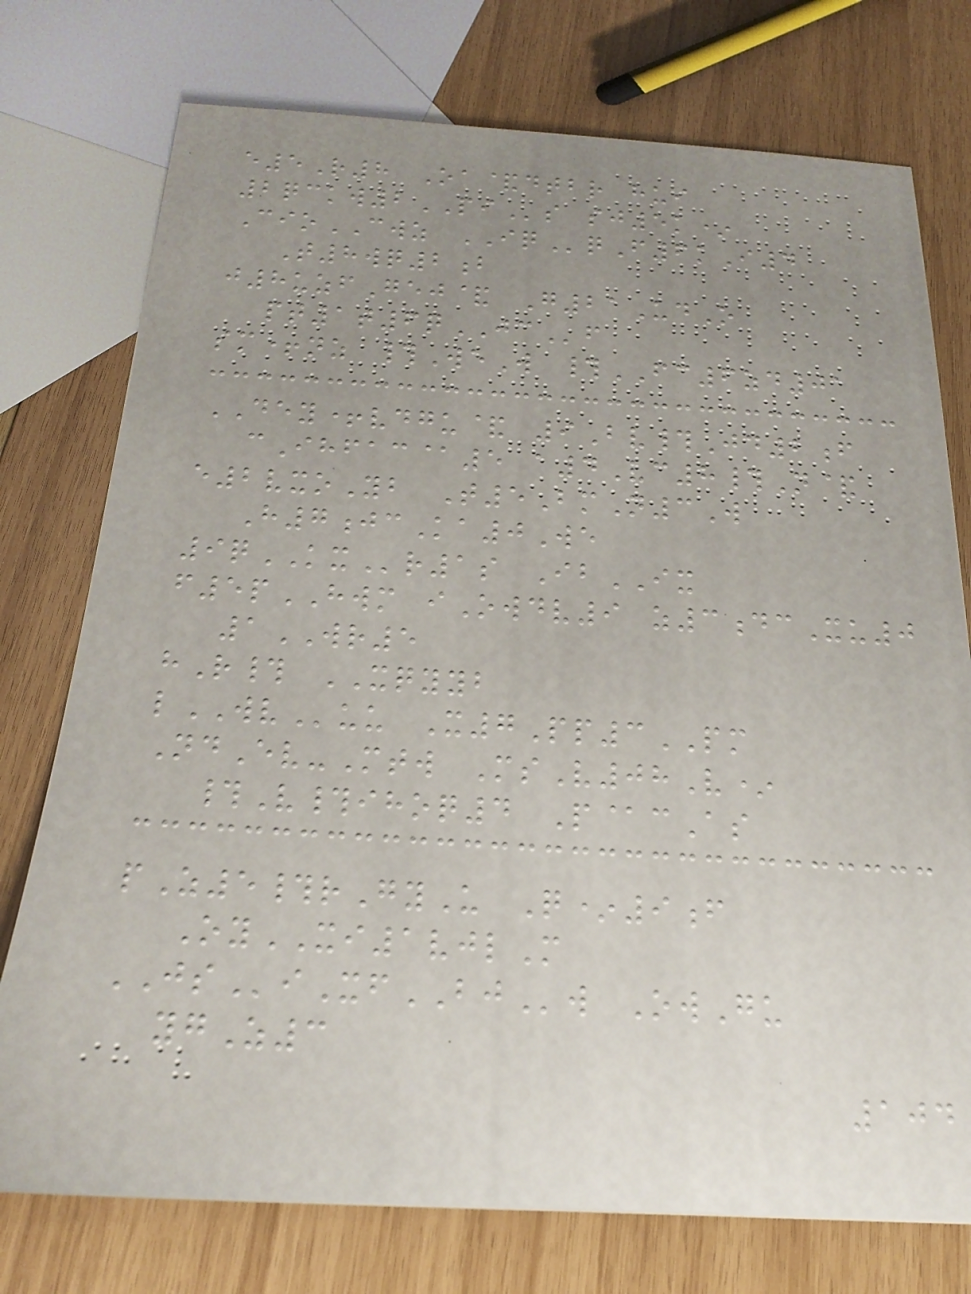e5R8 Oa&dtbr hui
2qckw2PIs sj5k*
CioCWZ IQqF6kI4
T8wq2b
j8uzfGej& G21UdO
pt1t6qJCf
sm+nz #WeW #FC6zd01
DEY+vdgu& 9Bv#Jd2f
cIhfac@5 a4Vc8#N&
e2vxoYb T5BmN3W
H7jcKa0We
9qKXr1s IbIX
f5pHWM iOwdv9 z3dcXu0
1WR5
hR# XQYYB
lWVuu X7Pp3PM
NdEv-Mtw MsV08V*
#V#ihoq4 P@cAs
pZ5#rGyU Q*9f
OyXI1vjlM
JSiXfBJw OwGu
ygZ3
104
